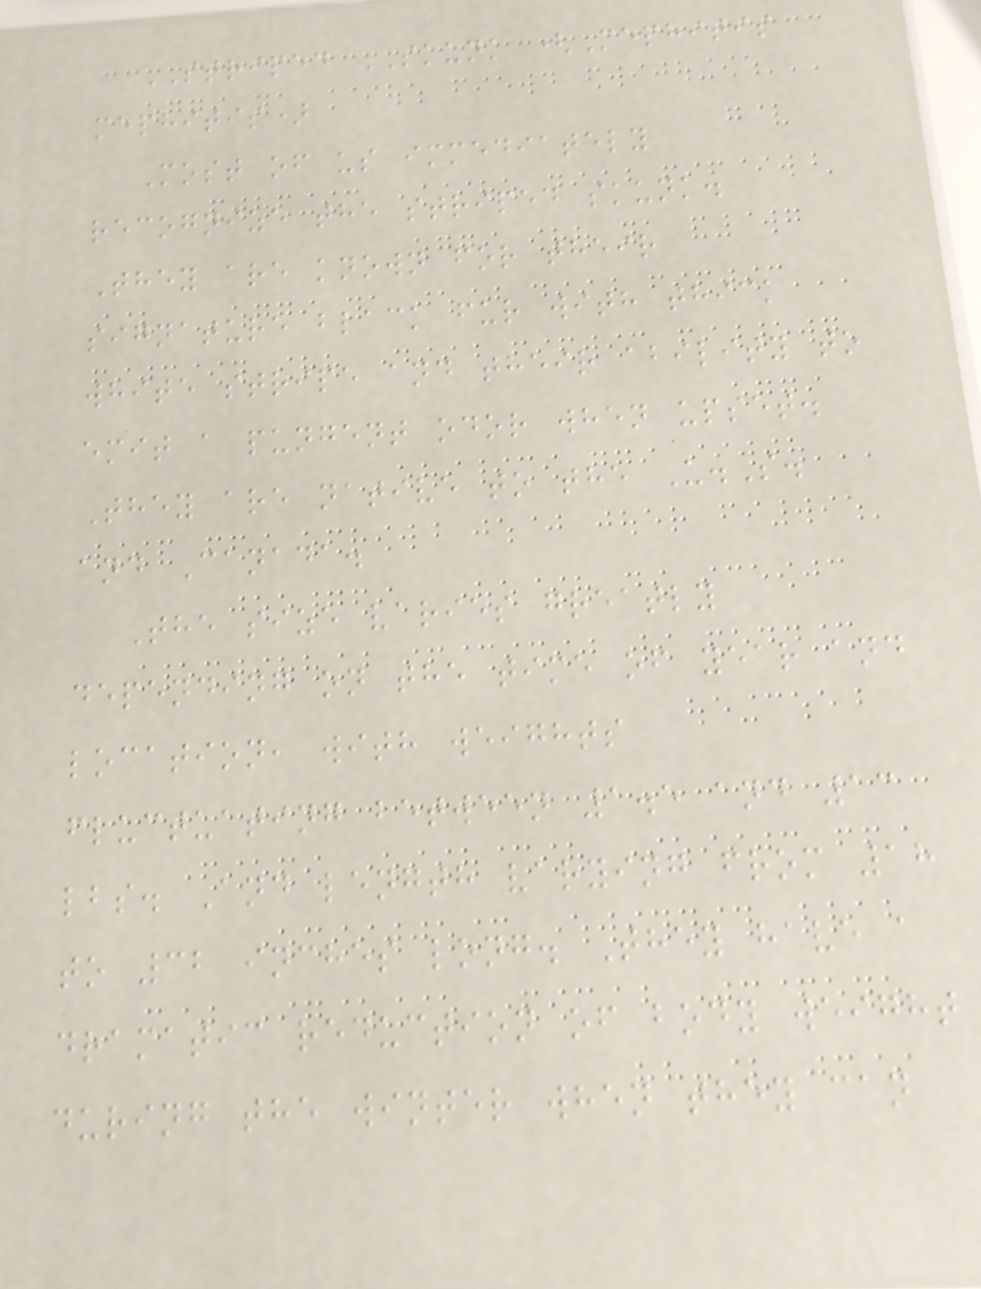STRIPED SKUNK (Mephitis
mephitis)
Most of us immediately
recognize the striped skunk.
They are known for their
signature black fur with thick
white stripe and their ability to
emit a pungent odor when upset.
They are native to the U.S.
and Canada.
The size varies greatly
depending on the time of year and
location, with weights
fluctuating between 1.5 and 13
lbs. And length varying from 18
to 32 inches long. They have a
dramatic reduction of body weight
during the winter when they can
